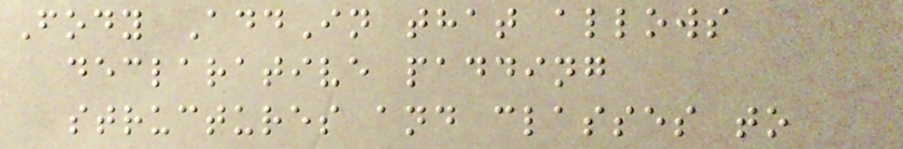Fody AddIn that allows
declarative padding
structures and classes to
